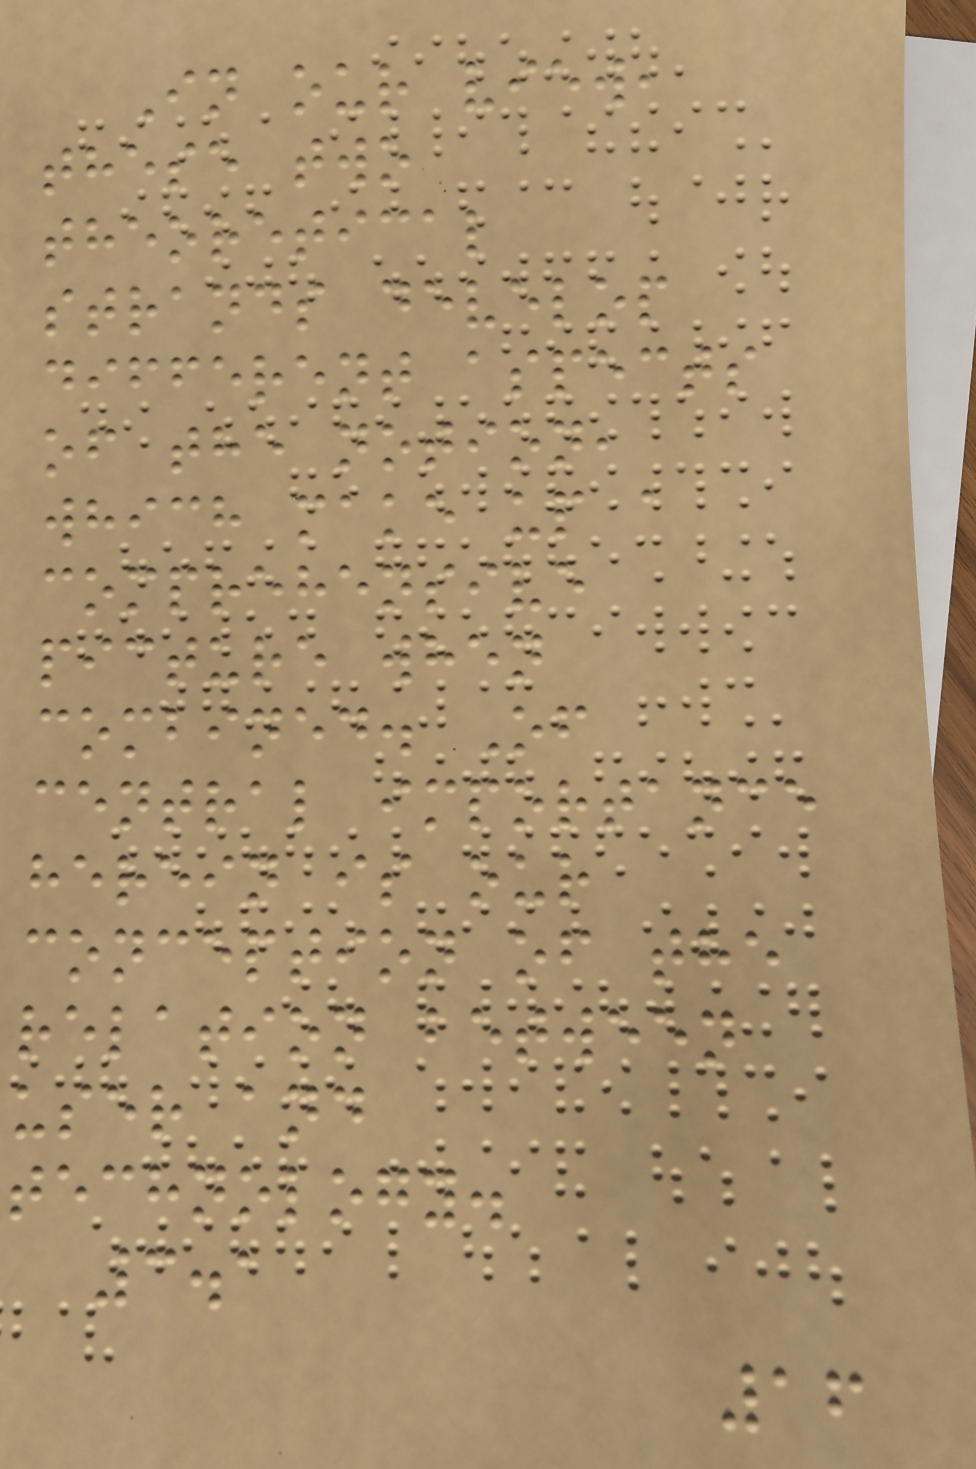In our view,
these two
theoretical
strands develop
different aspects
of the notion,
which make up a
comprehensive
picture when
combined. Of
central importance
herein is our
conception of the
relation between
user and
technology.
3.1
16
